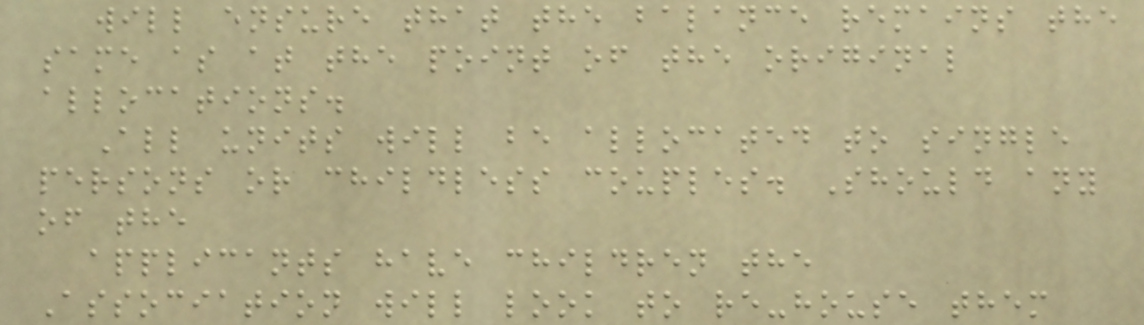will ensure that the balance remains the
same as at the point of the original
allocations.
All units will be allocated to single
persons or childless couples. Should any
of the
applicants have children the
Association will look to re-house them
